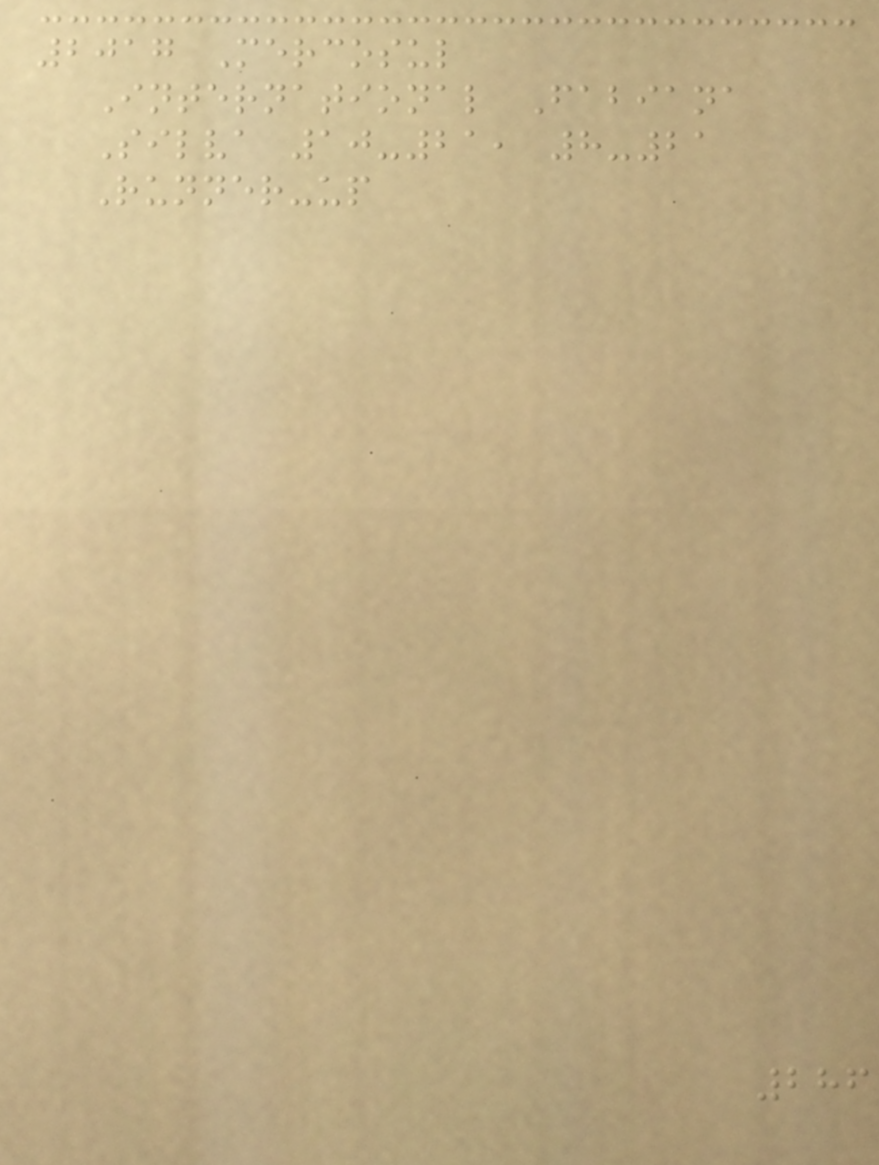2017 Mercosul
International Fabiana
Silva 10-21, 8-21
Runner-up
286
